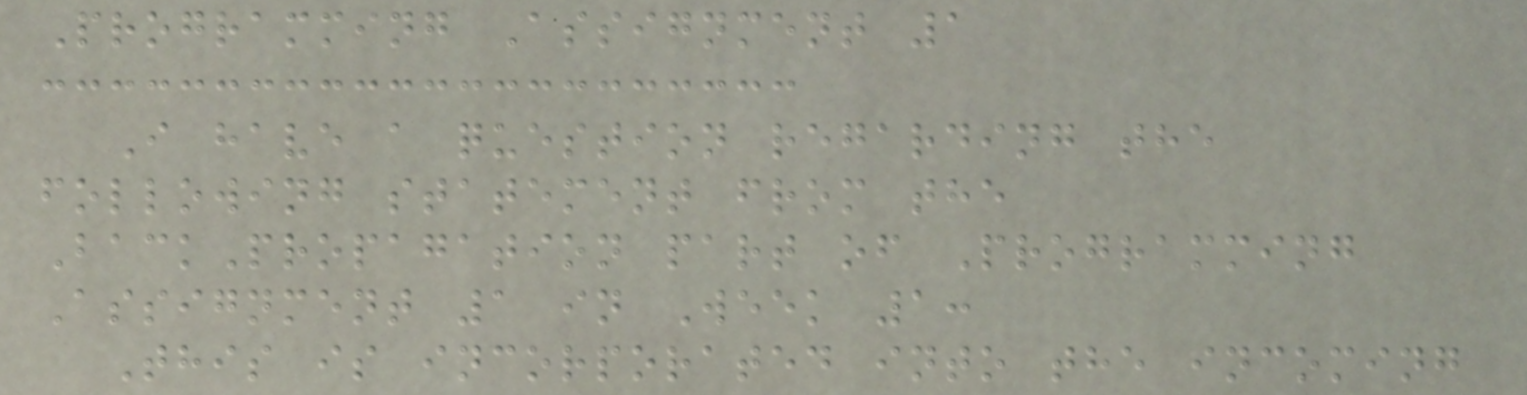Programming Assignment 1
I have a question regarding the
following statement from the
BackPropagation part of Programming
Assignment 1 in Week 1:
This is incorporated into the incoming
